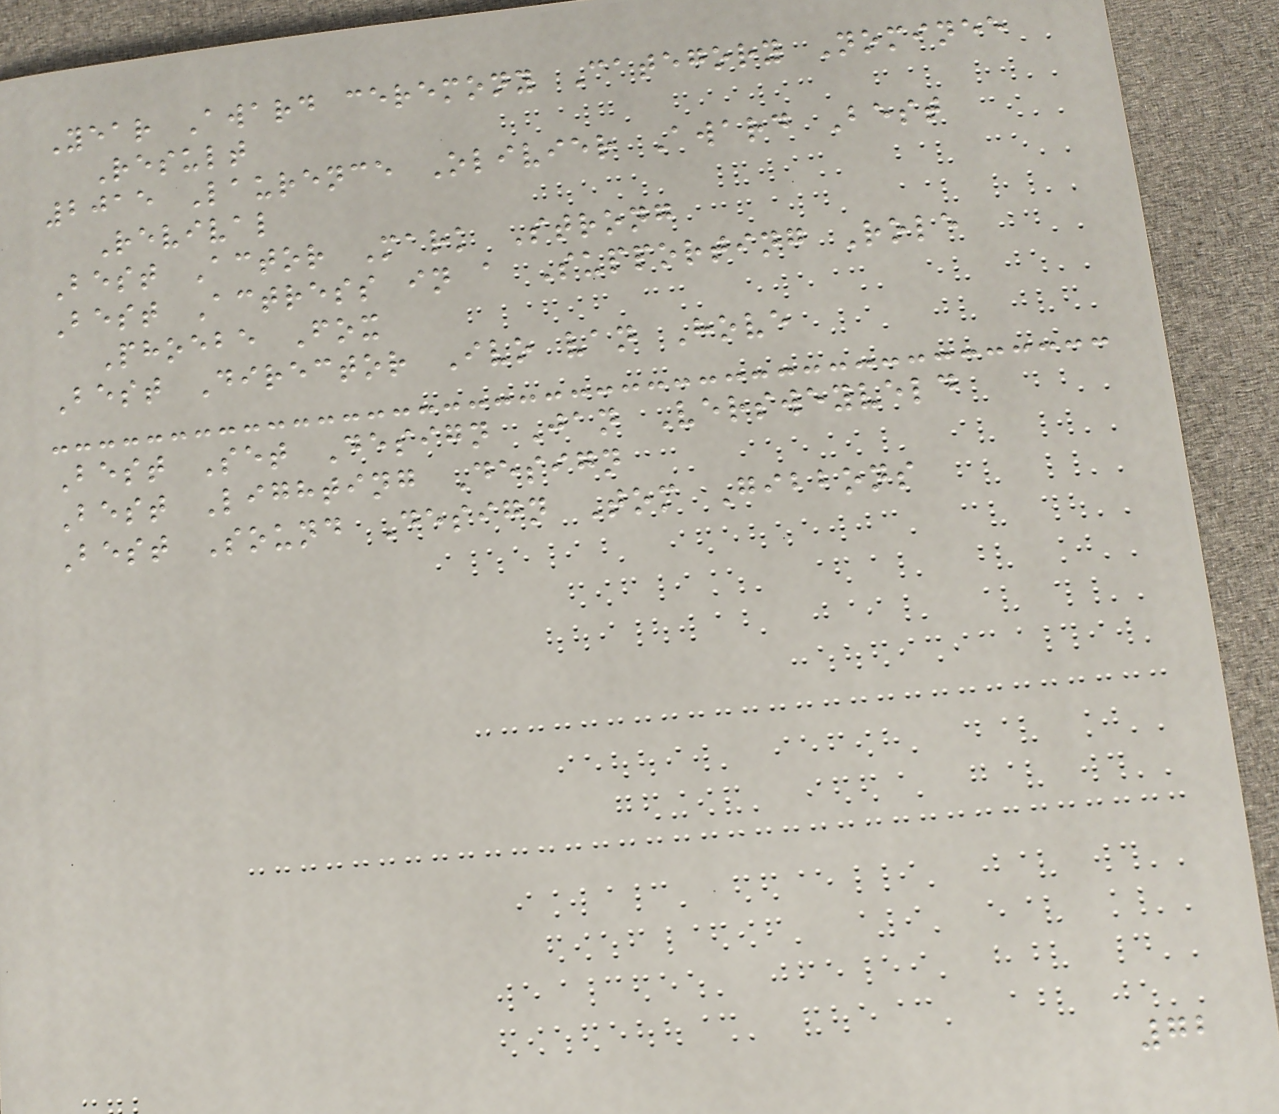Year Award ceremony Category Nominee
Result
2015 Laurence Olivier Award Best
Revival
Best Actor Mark Strong
Best Actress in a Supporting Role
Phoebe Fox
Best Director Ivo van Hove
Best Set Design Jan Versweyveld
Best Lighting Design
Best Sound Design Tom Gibbons
72
